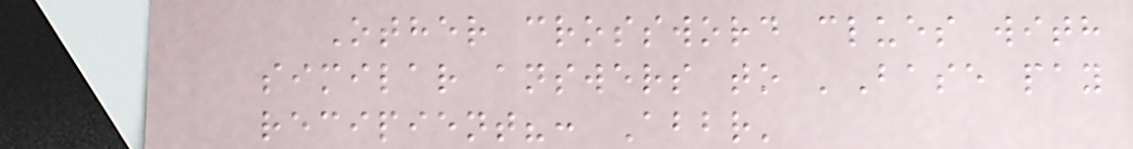Other crossword clues with
similar answers to 'Base pay
recipient?: Abbr'
